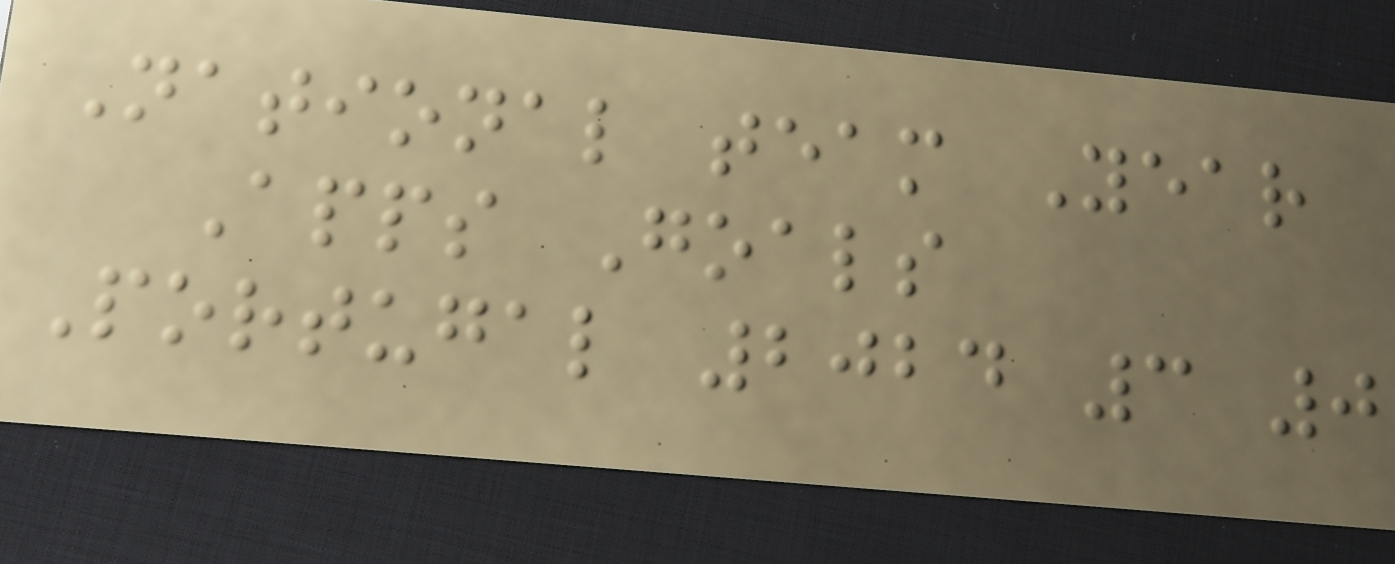National team Year
Apps Goals
Portugal 2024 3 0
